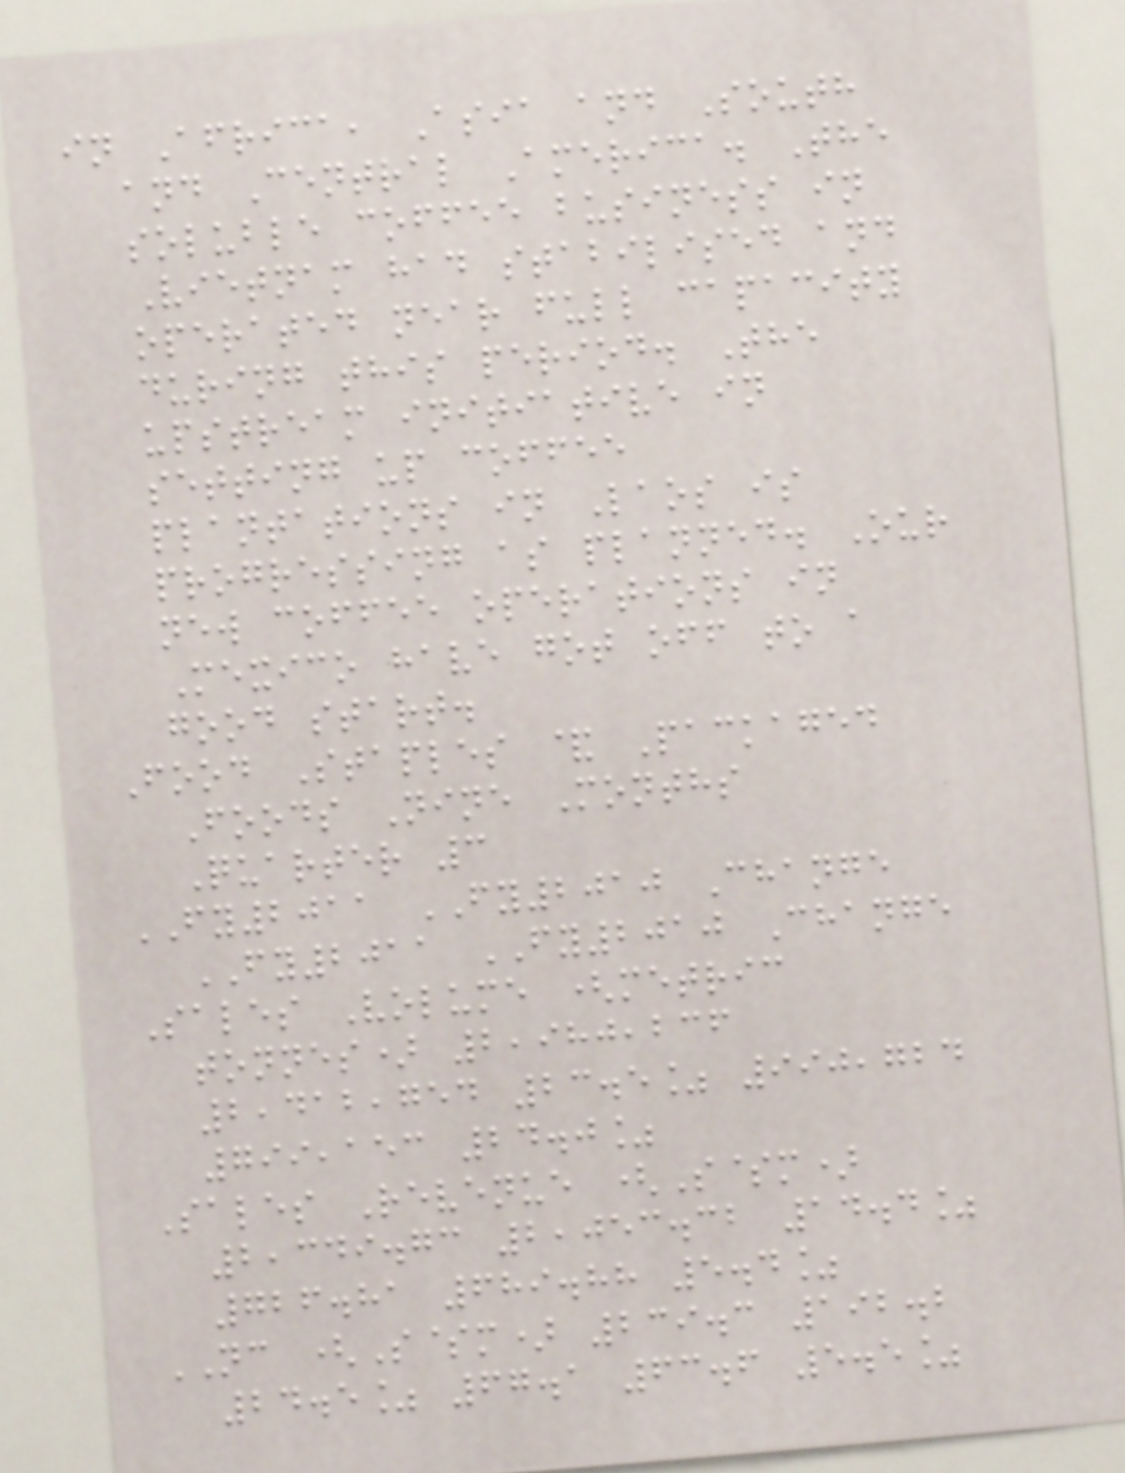in Africa, Asia and South
and Central America. The
soluble coffee business in
Vietnam had stabilised and
operated near full capacity
during this period. The
upstream initiative in
setting up coffee
plantations in Laos is
progressing as planned. Our
new coffee operations in
Mexico have got off to a
good start.
Food Staples & Packaged
Foods Nine Months
Quarter 3
FY2011 FY2010 Change
FY2011 FY2010 Change
Sales Volume (metric
tonnes) 2,980,236
2,412,754 23.5% 990,724
799,153 24.0%
Sales Revenue (S$m)
2,349.73 2,053.32 14.4%
726.81 689.88 5.4%
NC (S$m) 239.3 192.2
24.5% 67.1 63.6 5.5%
